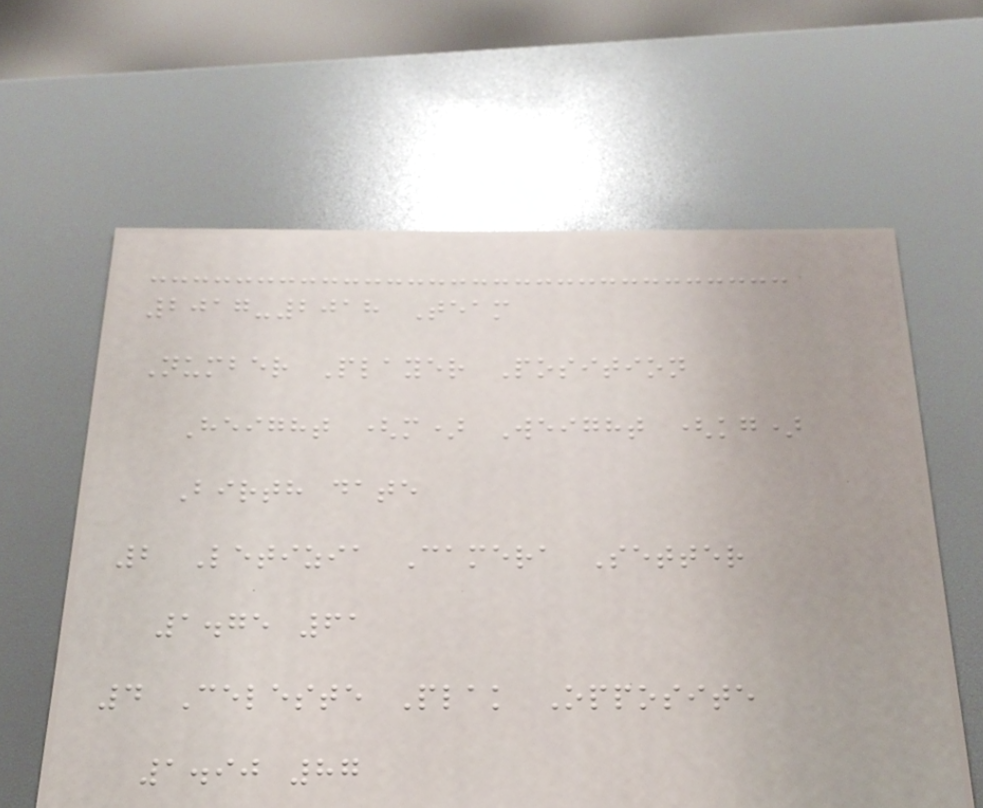2017-2018 Team
Number Player Position
Height (m) Weight (kg)
Birth date
2 Letizia Camera Setter
1.75 61
4 Celeste Plak Opposite
1.90 87
